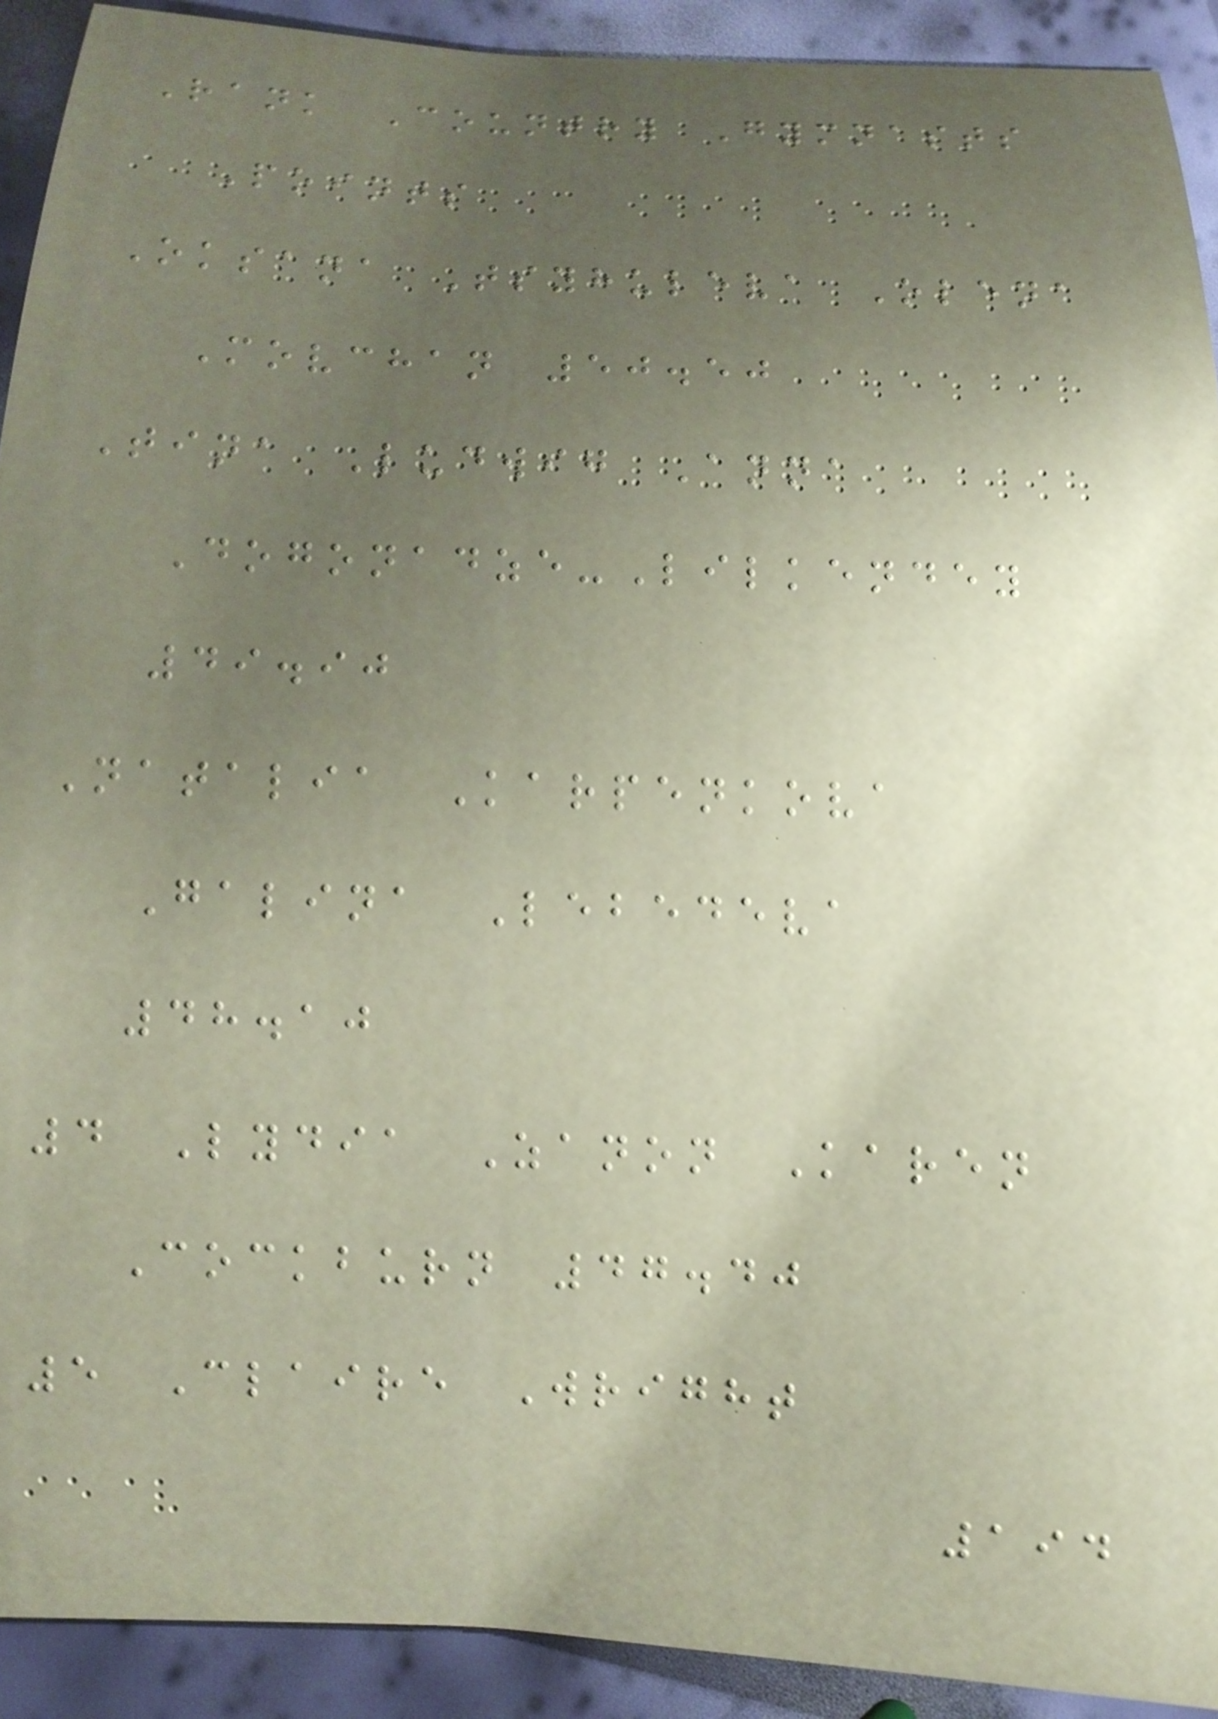Rank Country Gymnasts
Points
Oksana Tsyhuleva Olena
Movchan 50.50
Tina Ludwig Anna
Dogonadze-Lilkendey
49.90
Natalia Karpenkova
Galina Lebedeva
48.10
4 Lydia Zanon Karen
Cockburn 47.40
5 Claire Wright
194
